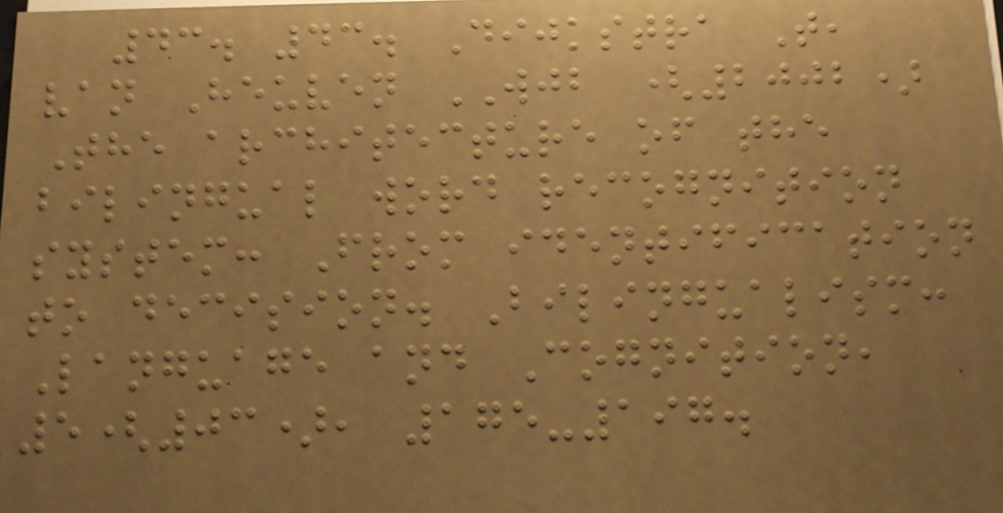43. 43. Dijkstra T,
van Heuven WJB (2002)
The architecture of the
bilingual word recognition
system: From identification
to decision. Bilingualism:
Language and Cognition,
5(03), 175-197.
